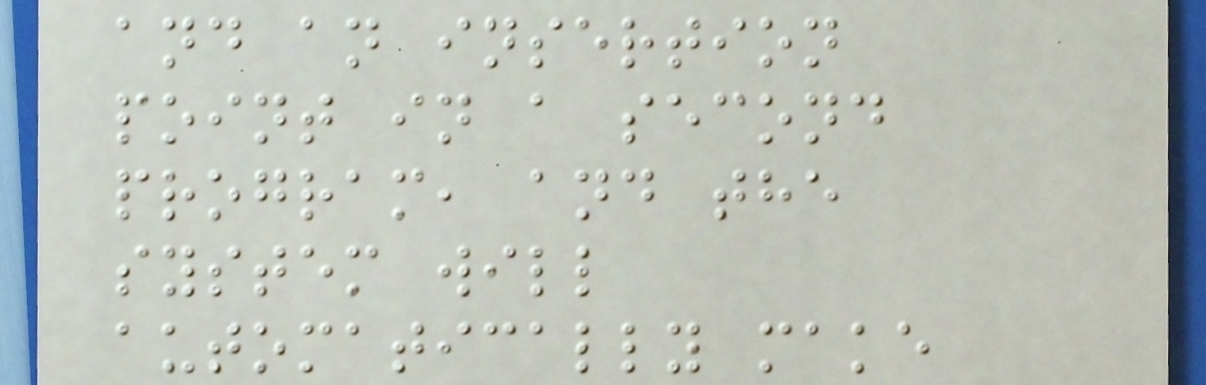and an insertion
point in a second
program, and the
system will
automatically make
